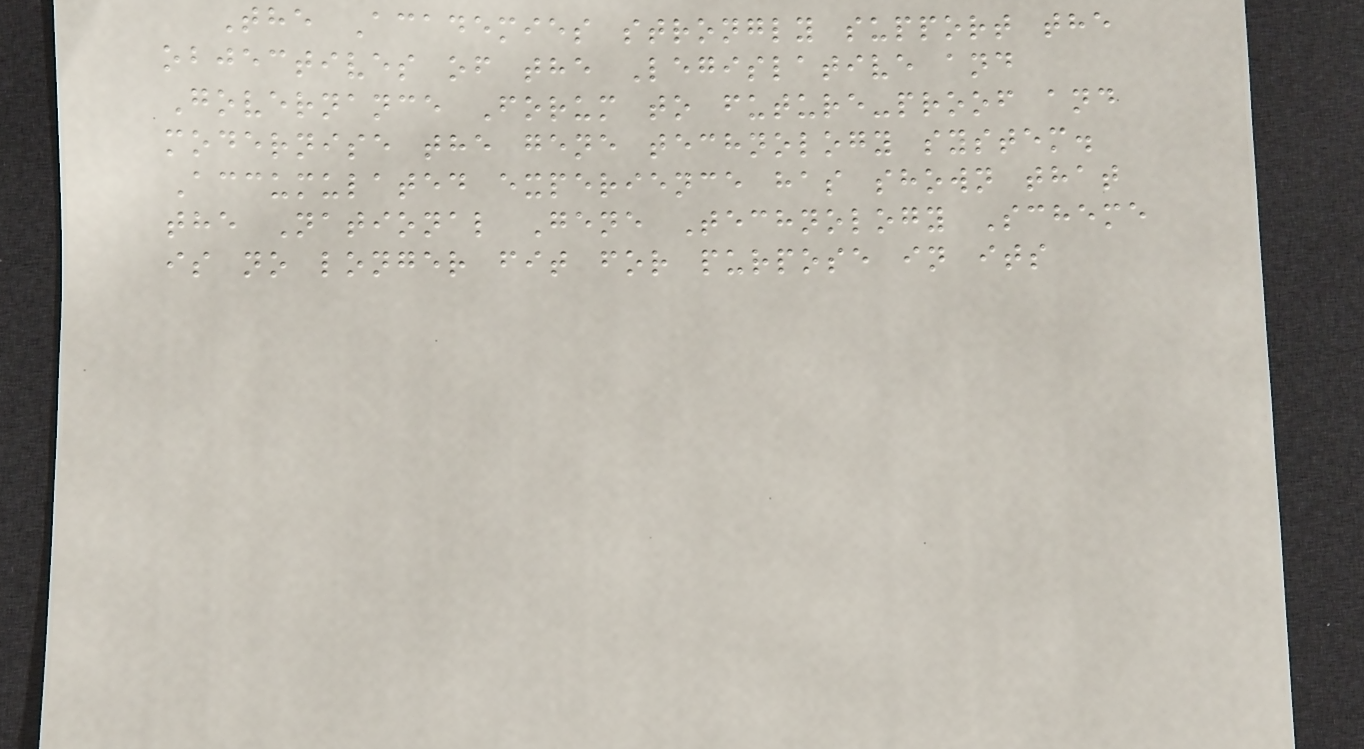The Academies strongly support the
objectives of the Legislative and
Governance Forum to future-proof and
modernise the gene technology system.
Accumulated experience has shown that
the National Gene Technology Scheme
is no longer fit for purpose in its
